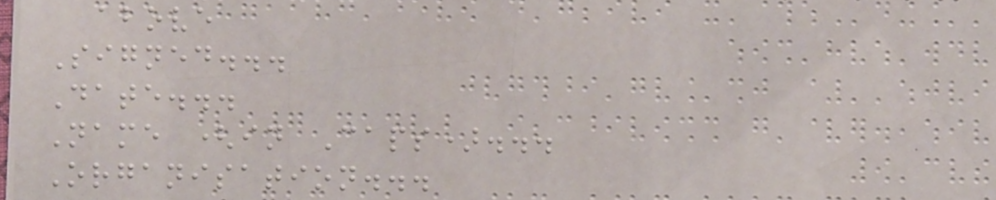above
Signed...
Date...
Name (in Caps)...
Organisation...
